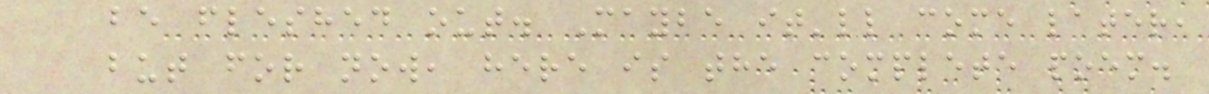be fleshed out. Maybe it'll come later,
but for now, here is the complete poem.
